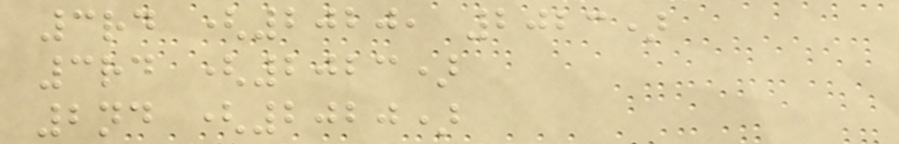3rd (2020, 2023)
3rd (2023)
2nd (2020)
